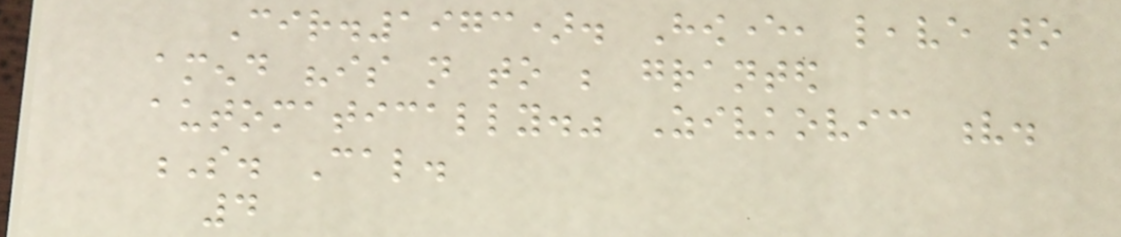Cir.1973). However, leave to
amend "is not to be granted
automatically." Zivkovic v.
S. Cal.
4
